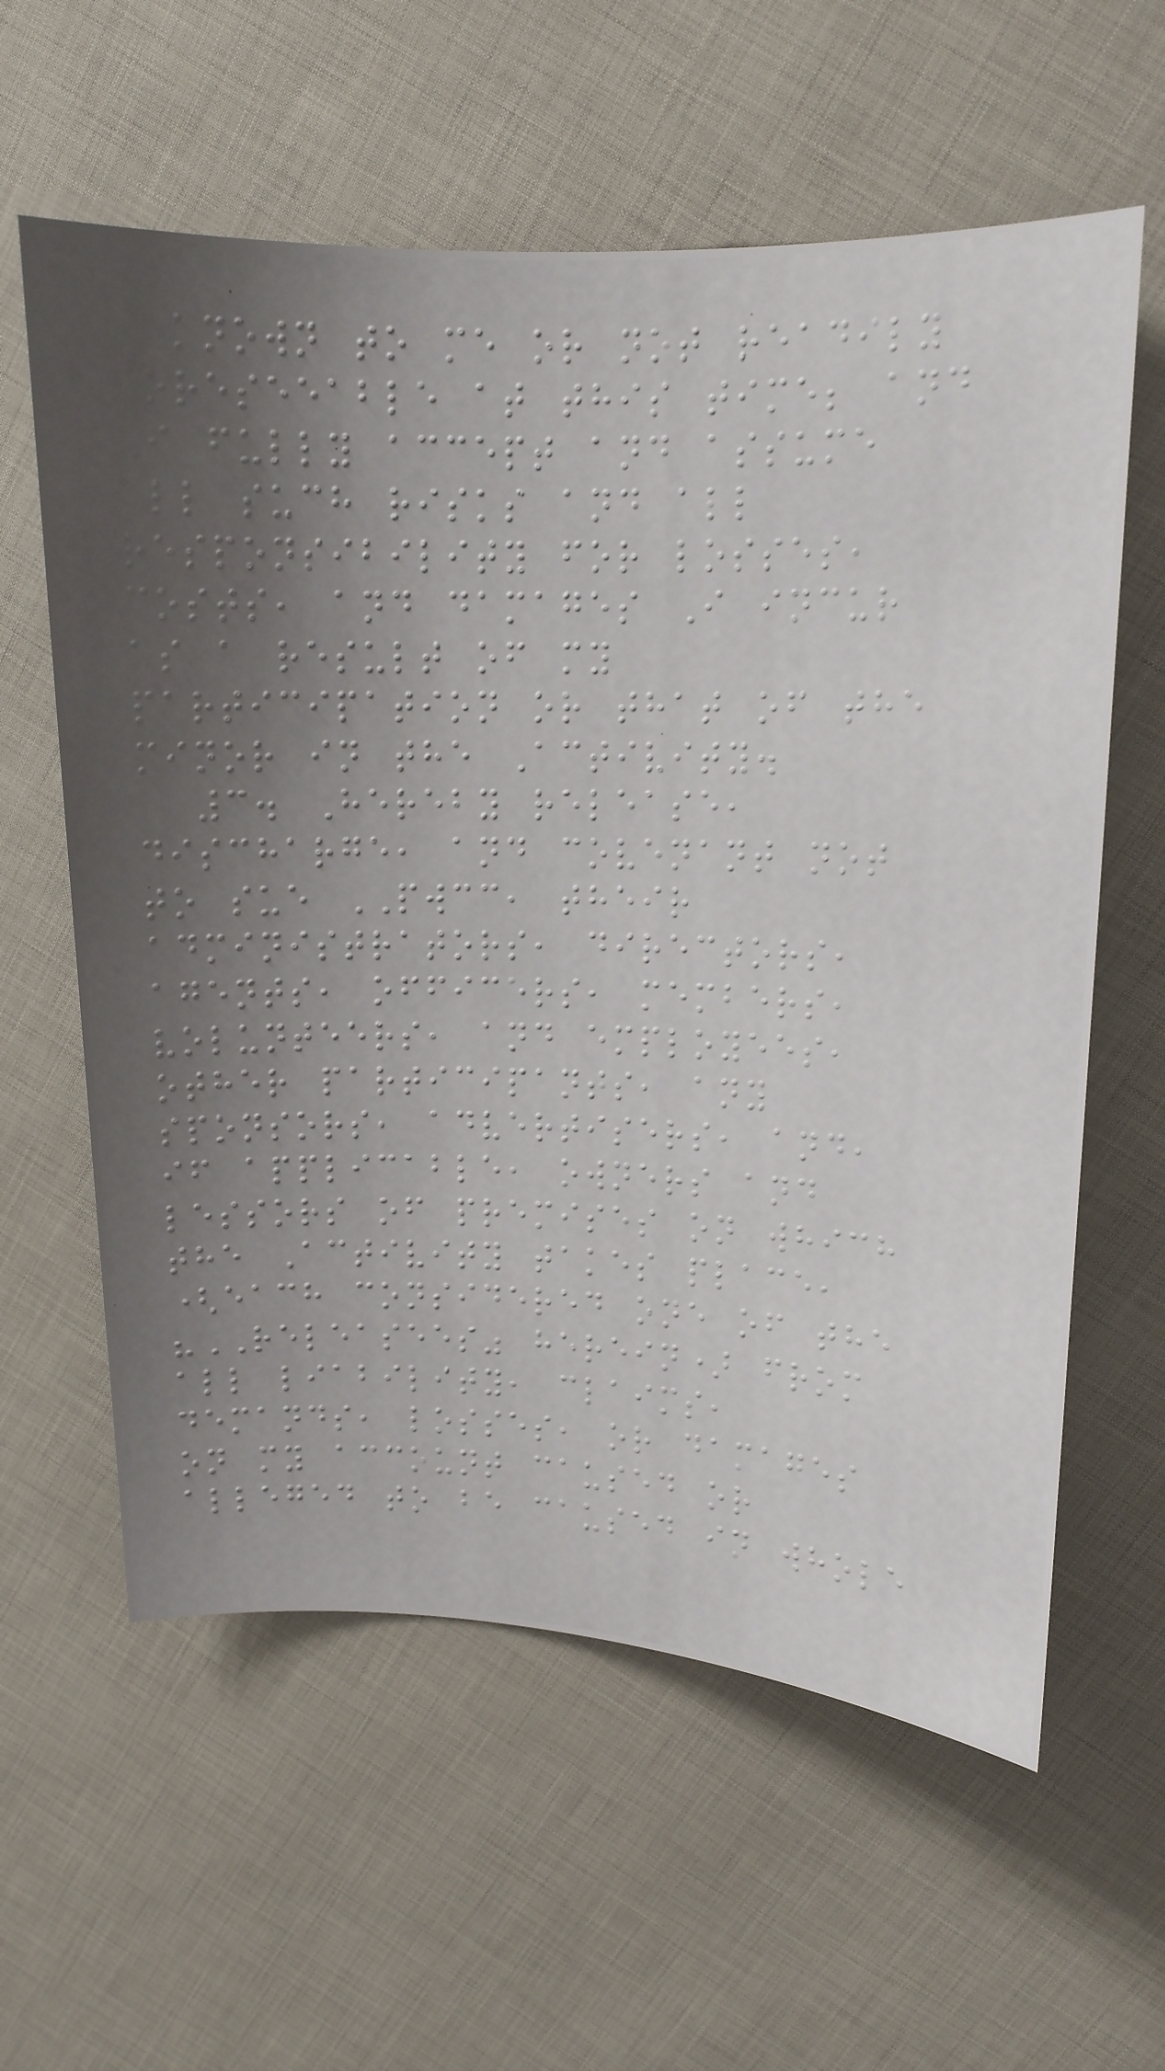known to me or not readily
foreseeable at this time; and
I fully accept and assume
all such risks and all
responsibility for losses,
costs, and damages I incur
as a result of my
participation or that of the
minor in the Activity.
3. Hereby release,
discharge, and covenant not
to sue PWCC, their
administrators, directors,
agents, officers, members,
volunteers, and employees,
other participants, any
sponsors, advertisers, and,
if applicable, owners and
lessors of premises on which
the Activity takes place,
(each considered one of the
"RELEASEES" herein) from
all liability, claims,
demands, losses, or damages
on my account caused or
alleged to be caused in whole
